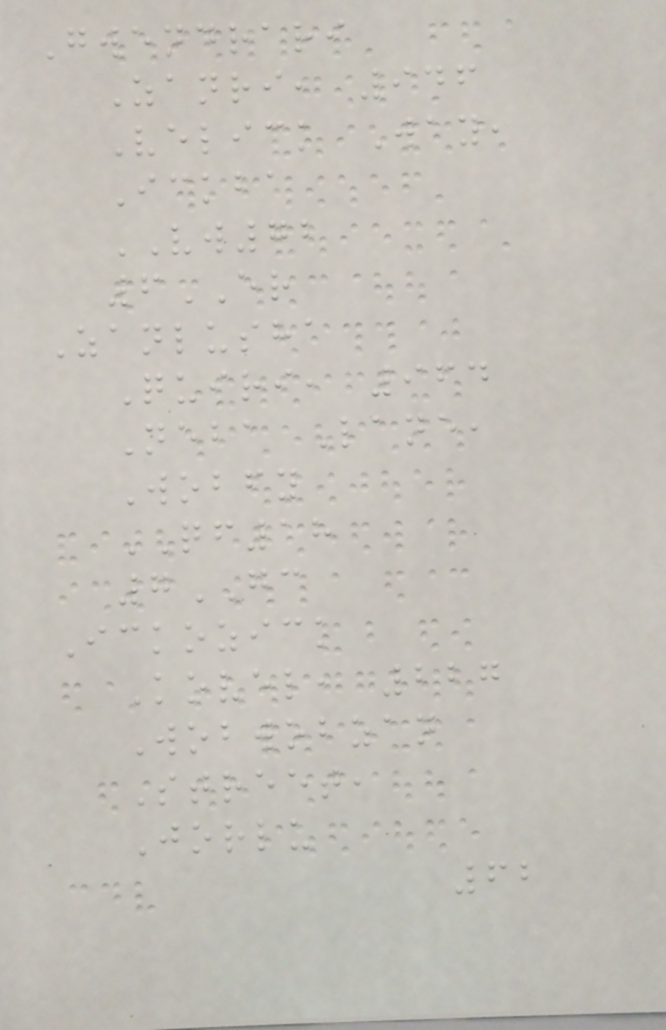Gwendrari
Zanri, 946
Velick Way,
Ickba
VW72
6ER
Zanlusha
Quiri, 964
Neba Lane,
Wobfy
QF18
7GC
Ickozick
Kovel, 227
Wobwobzan
Street,
Jorlu
62
